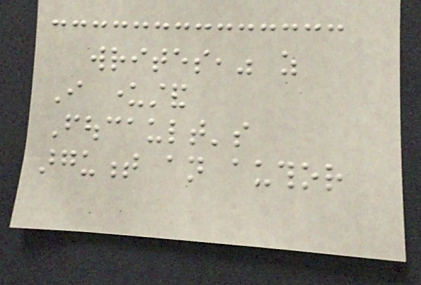writes," as
I understand
Foucault's
argument an author
